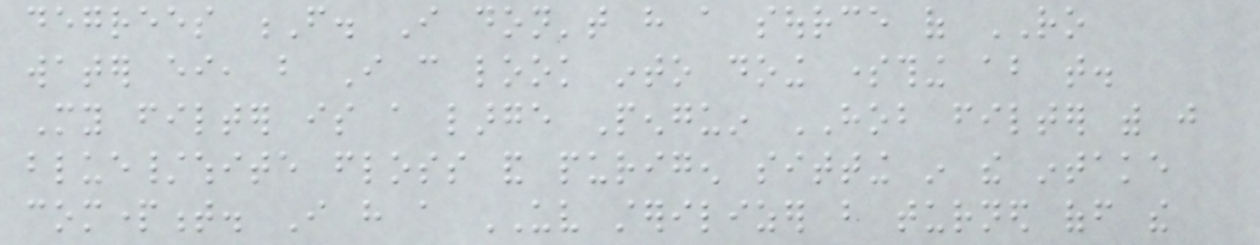degrees F. I don't have a source of RO
water either, but I can look into doing something about that.
My filter is a large Penguin HOB filter with just
blue/white floss and purigen sitting in the intake
compartment. I have a UV sterilizer but turned off the
